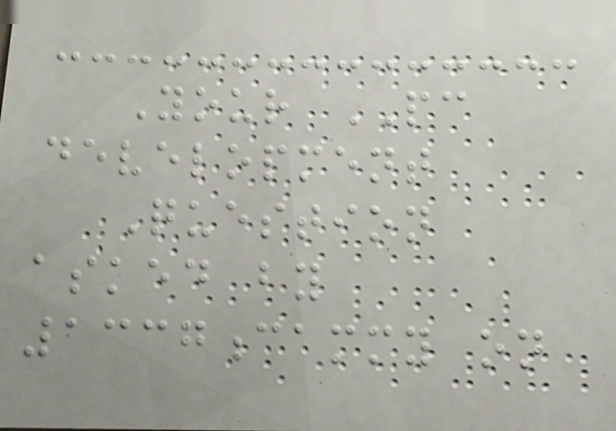Your PC
development
Question
asked by
1337cammy on
